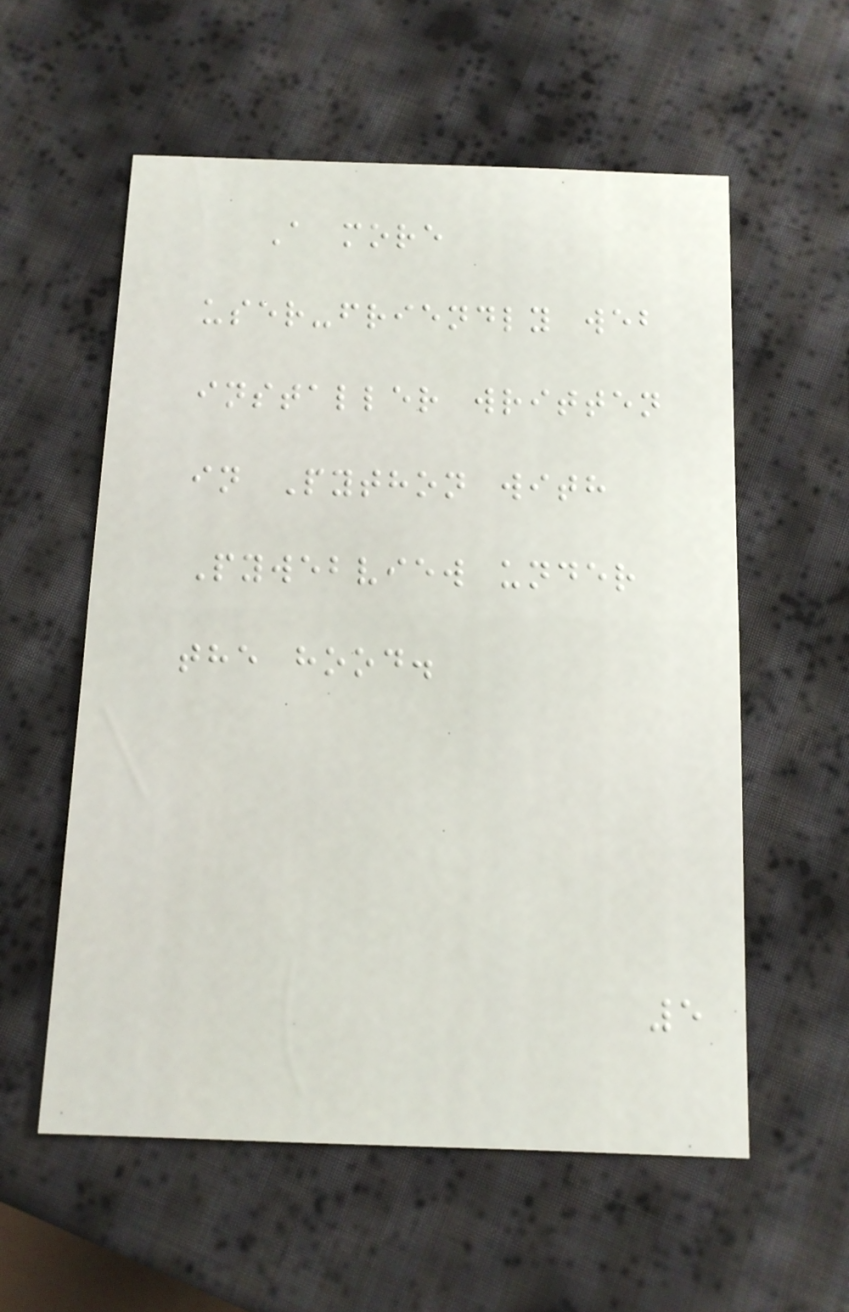A more
user-friendly web
installer written
in Python with
Pywebview under
the hood.
5
